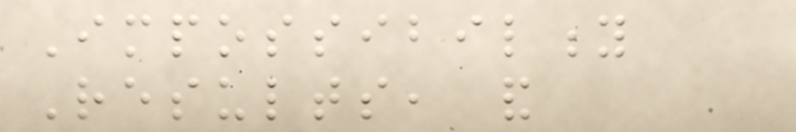Impossibility
Results, and
